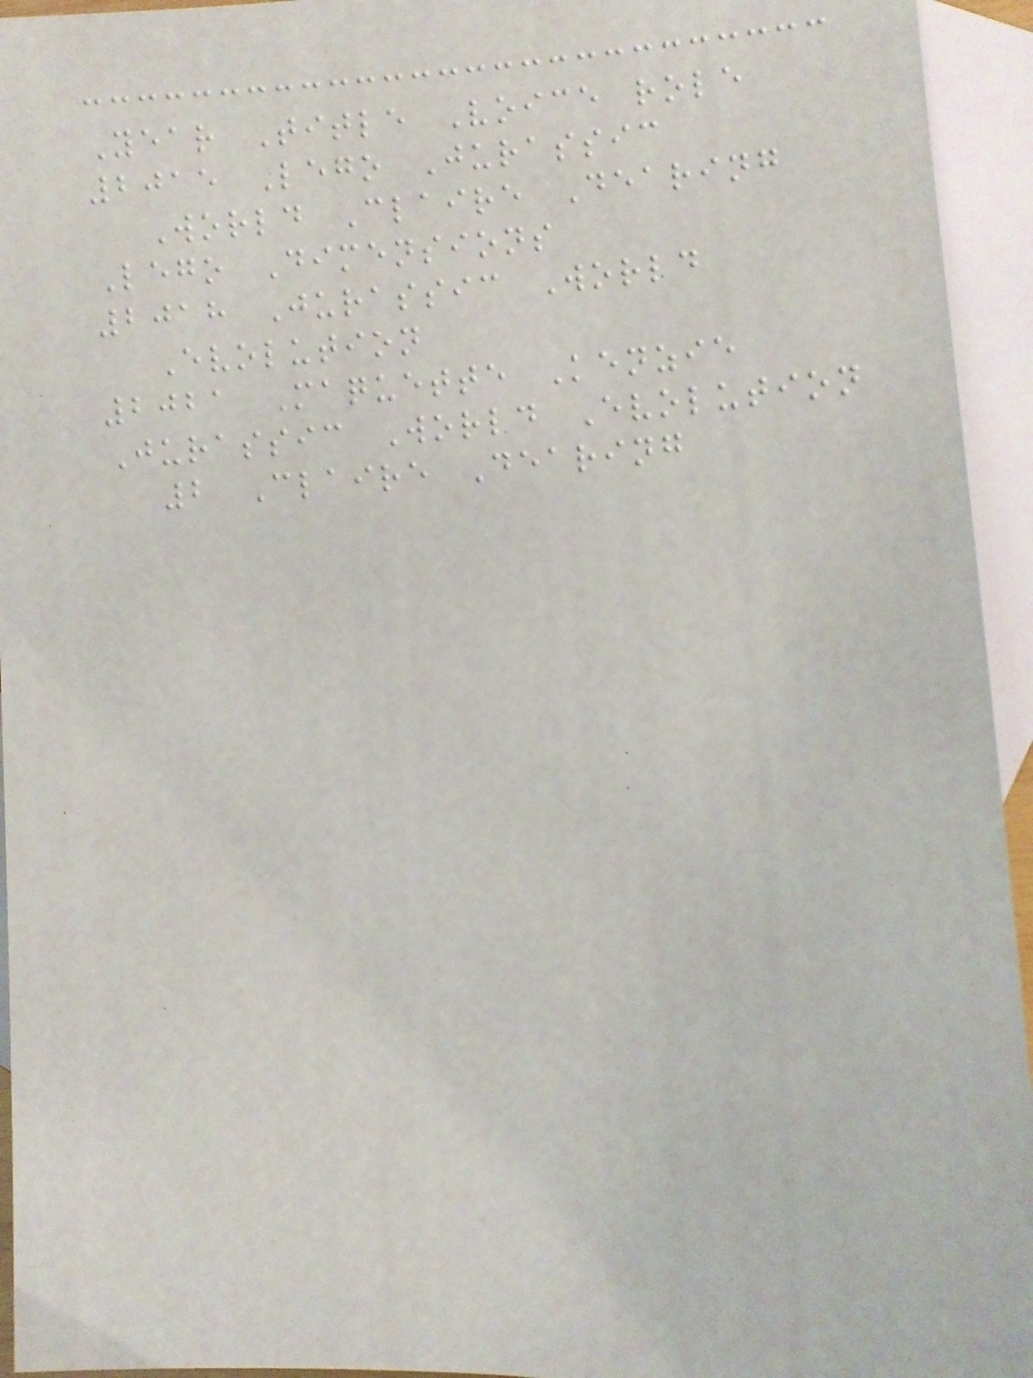Year Title Voice role
2015 Lego Jurassic
World Claire Dearing
Lego Dimensions
2018 Jurassic World
Evolution
2021 Maquette Kenzie
Jurassic World Evolution
2 Claire Dearing
